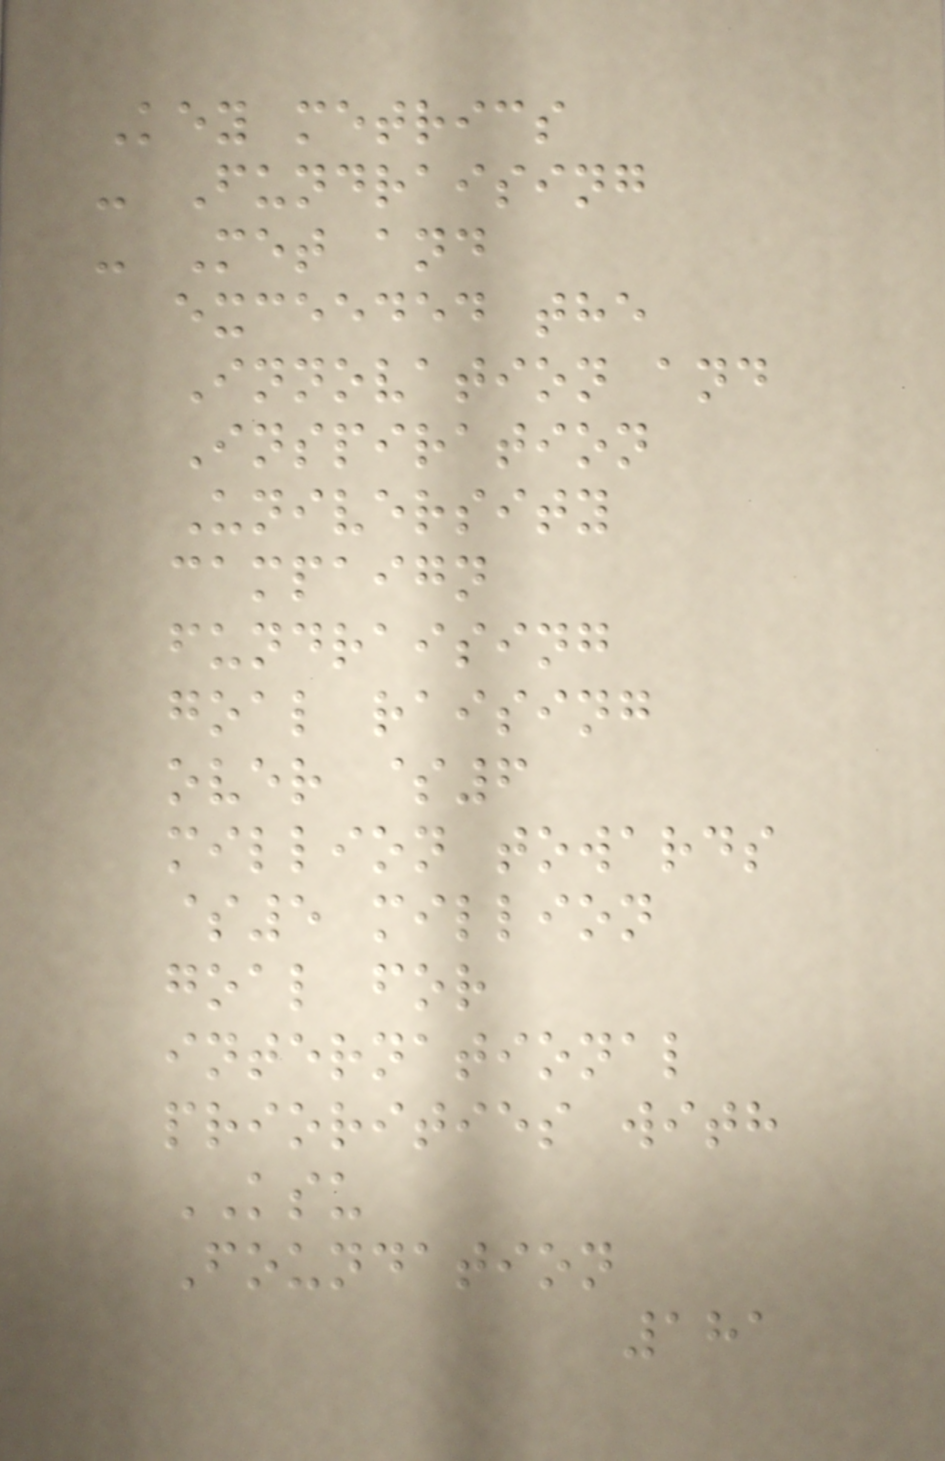Key metrics
- Fundraising
- Met and
exceeded the
Innovation and
Inspiration
University
campaign
fundraising
goal raising
over $6
million towards
$5 million
goal for
international
priorities with
KSU
Foundation
181
